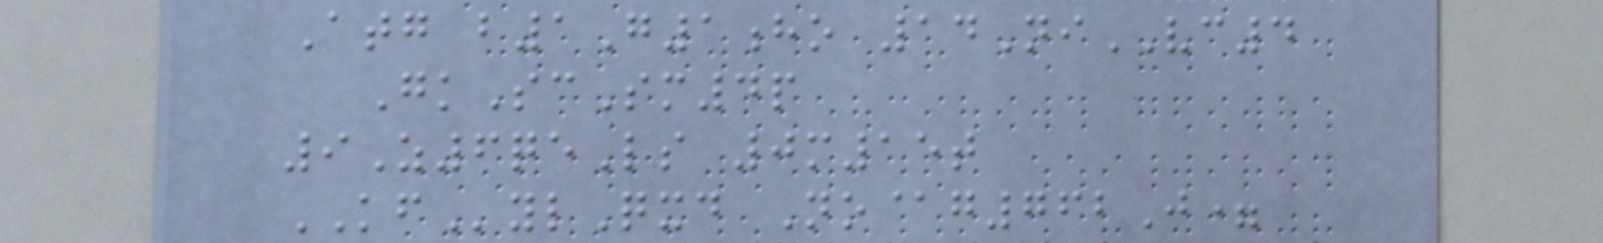Atg b1G1ho 14NiVC4
GkScSm4p
9Z6qeLs 0m15t
KFylQxd No@g762J=
